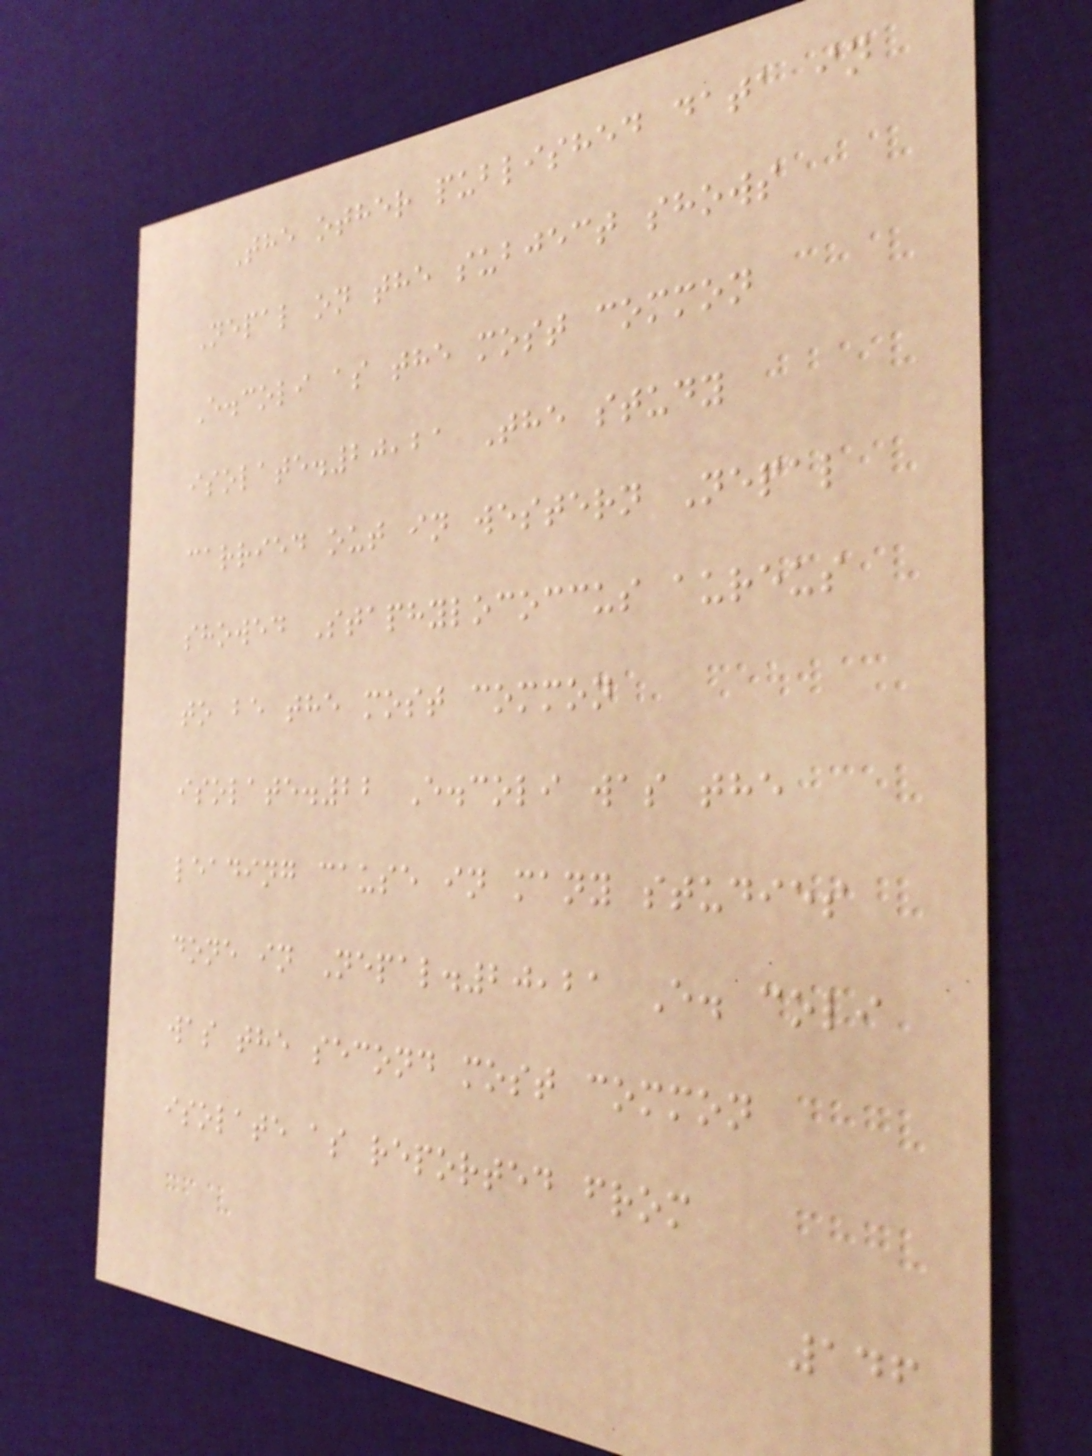The other published data in
Nepal on the subject shows
E.coli as the most common
isolate.20,21 The study
carried out in western Nepal
showed Staphylococcus aureus
to be the most common
isolate.22 E.coli was the
leading cause in many studies
done in Nepal.20,21 E. coli
was the second most common
isolate as reported from
146
